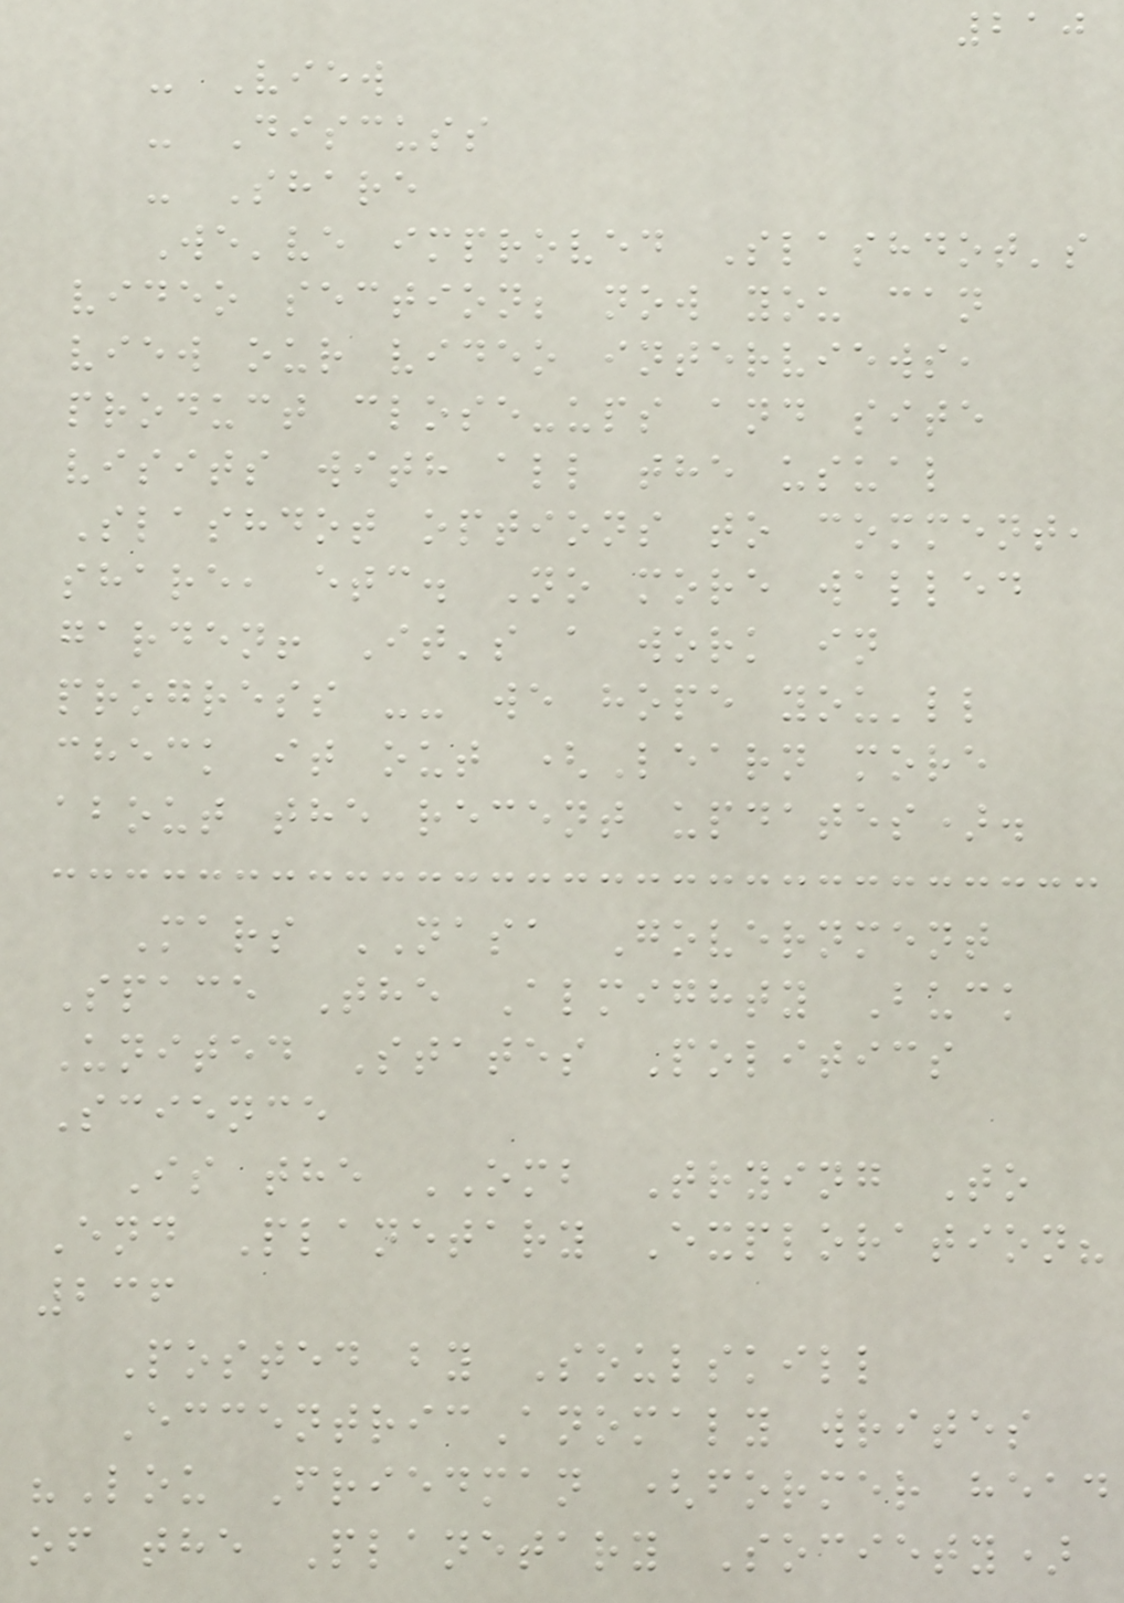210
- View
- Discuss
- Share
We've improved Slashdot's
video section; now you can
view our video interviews,
product close-ups and site
visits with all the usual
Slashdot options to comment,
share, etc. No more walled
garden! It's a work in
progress -- we hope you'll
check it out (Learn more
about the recent updates).
Mars NASA Government
Space The Almighty Buck
United States Politics
Science
Is the OMB Trying To
End Planetary Exploration?
236
Posted by Soulskill
EccentricAnomaly writes
"Lou Friedman (former head
of the Planetary Society)
